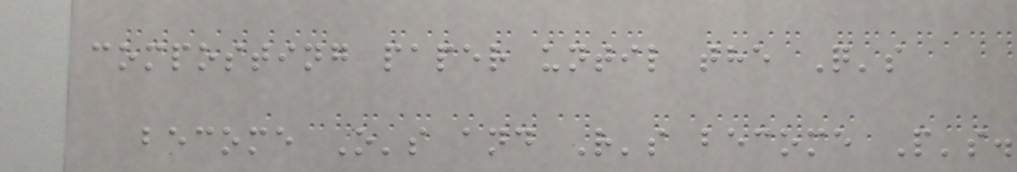composting paper until the Q's
become O's and R's become P's.
